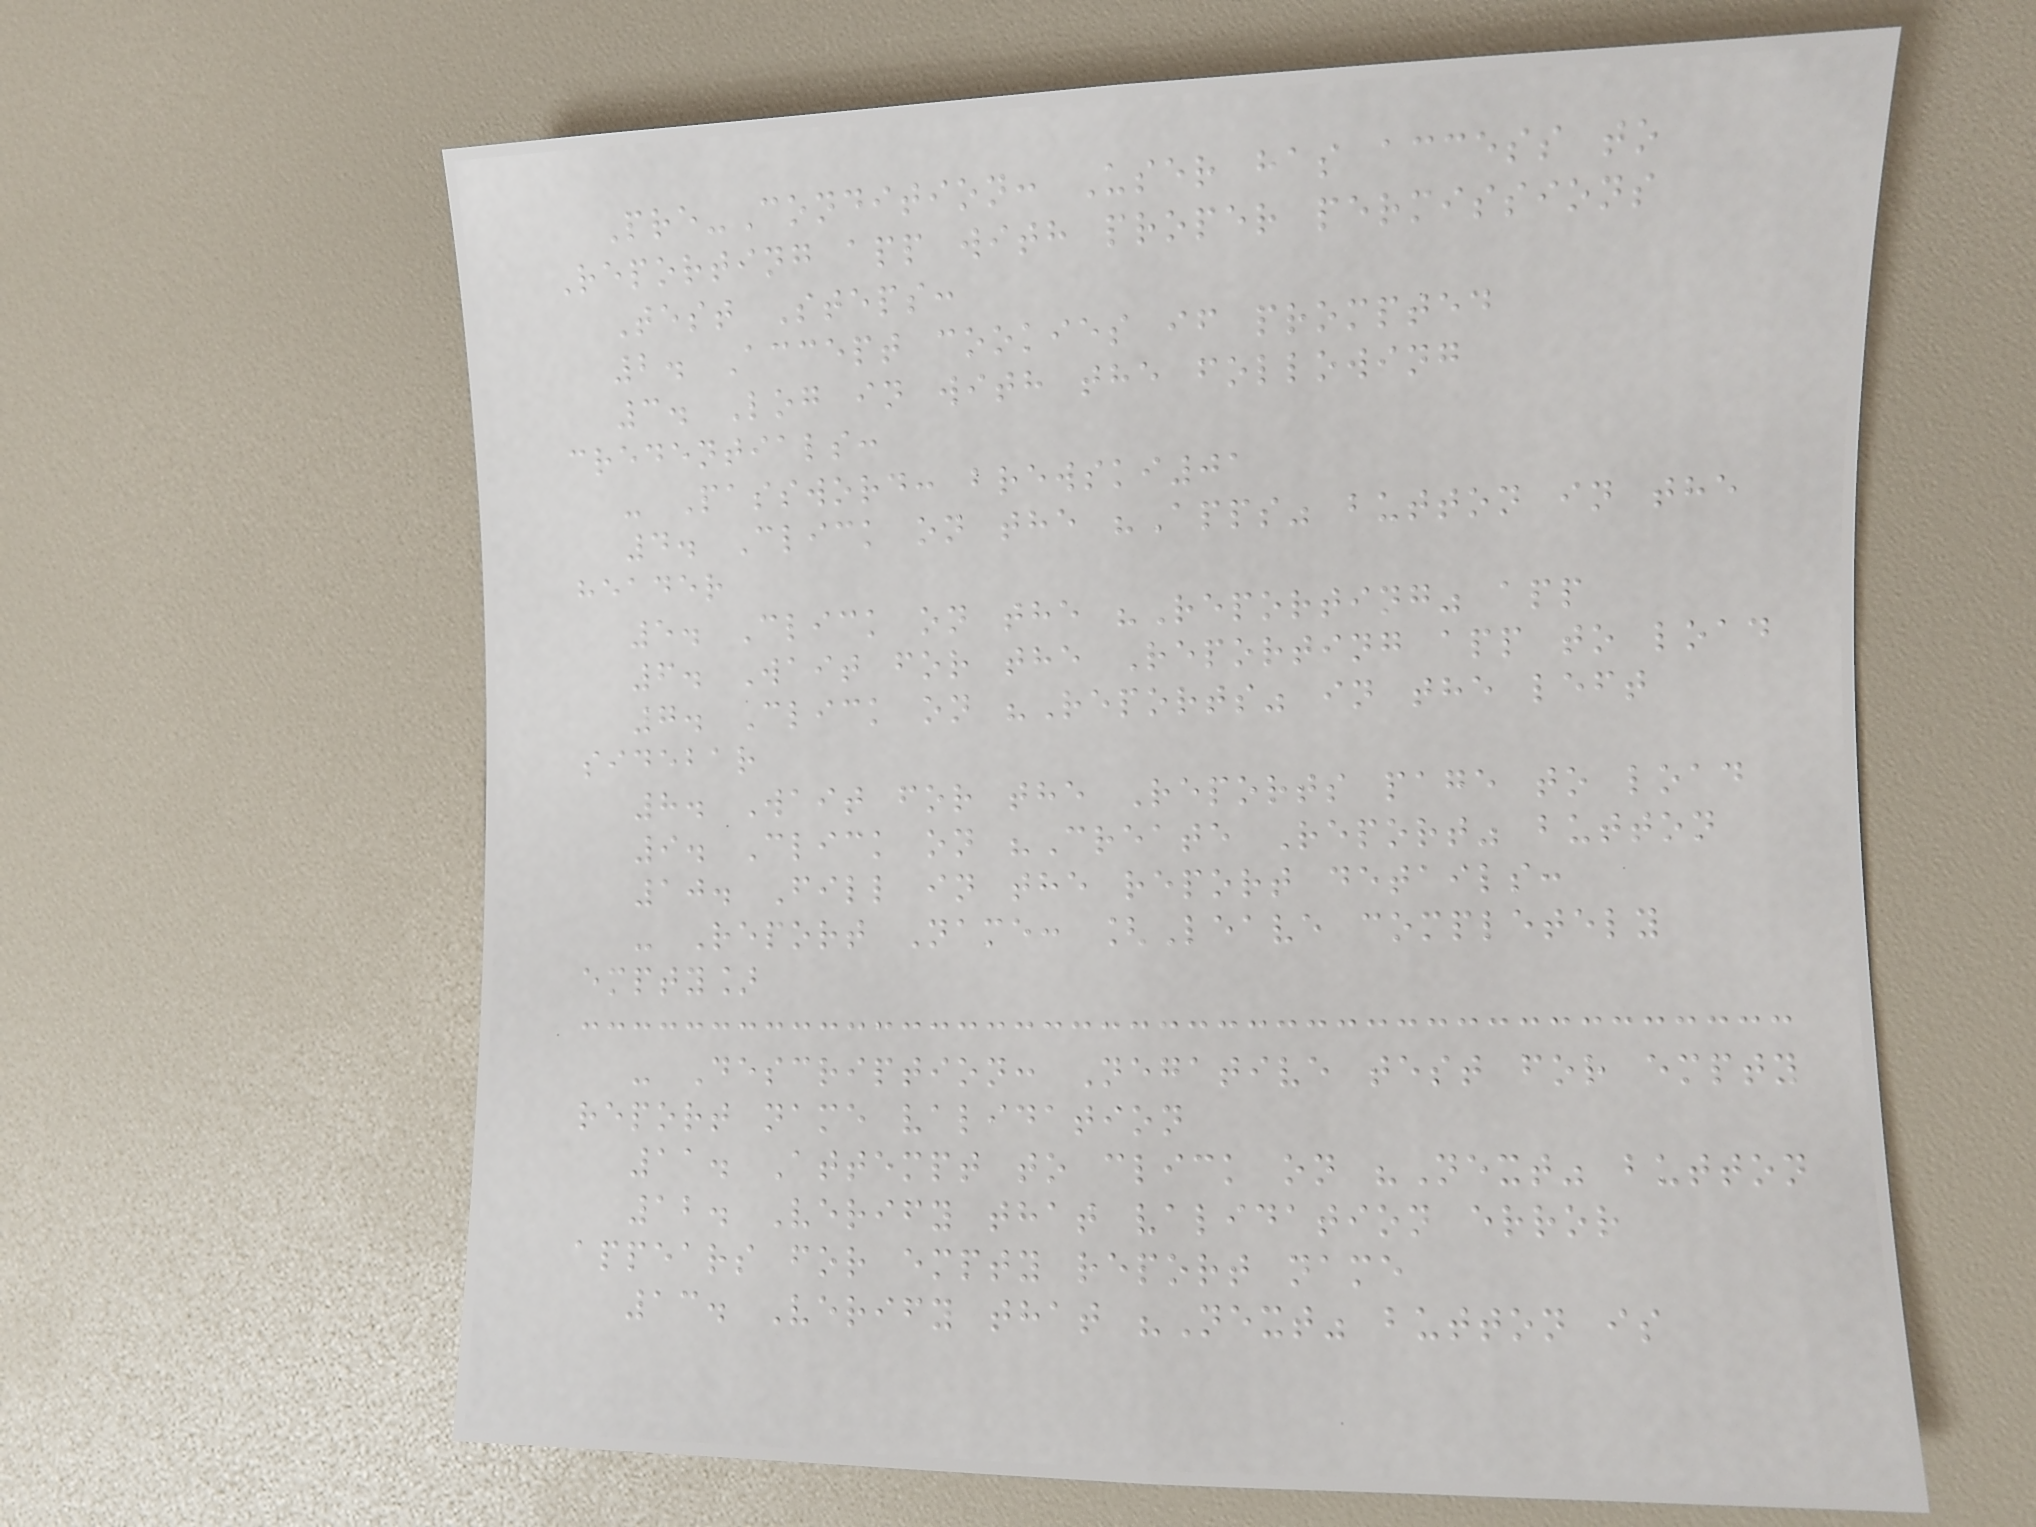Pre-Condition: User has access to
Reporting app with proper permissions
Test Steps:
2. Accept cookies if prompted
3. Log in with the following
credentials:
- Password: brewski01
4. Click on the "Apps" button in the
header
5. Click on the "Reporting" app
6. Wait for the Reporting app to load
7. Click on "Reports" in the left
sidebar
8. Wait for the Reports page to load
9. Click on "Create Report" button
10. Fill in the report details:
- Report Name: [Leave completely
empty]
- Description: Negative test for empty
report name validation
11. Attempt to click on "Next" button
12. Verify that validation error
appears for empty report name
13. Verify that "Next" button is
